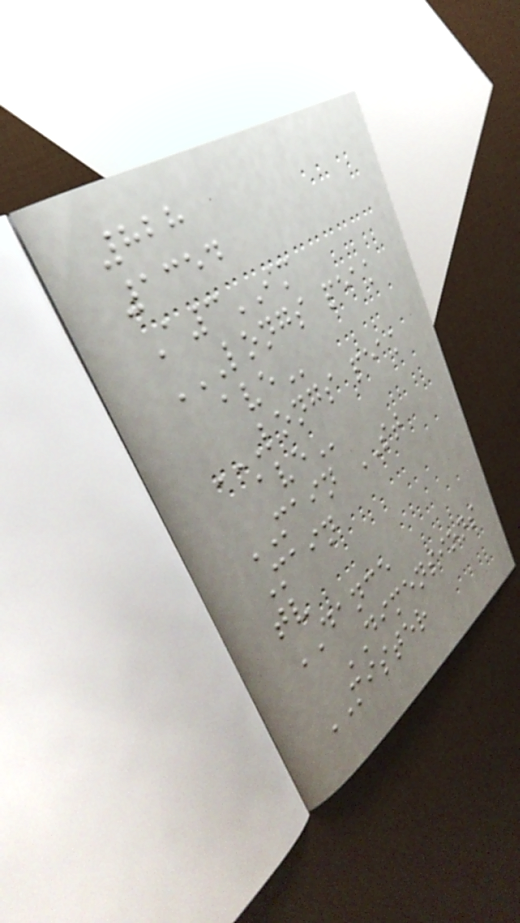828
1354
A3IM
LONGS PEAK
AVE
LONGS PEAK
AVE
MAIN ST
Main
tv
DANCE
DIMENSIONS
MISTER
